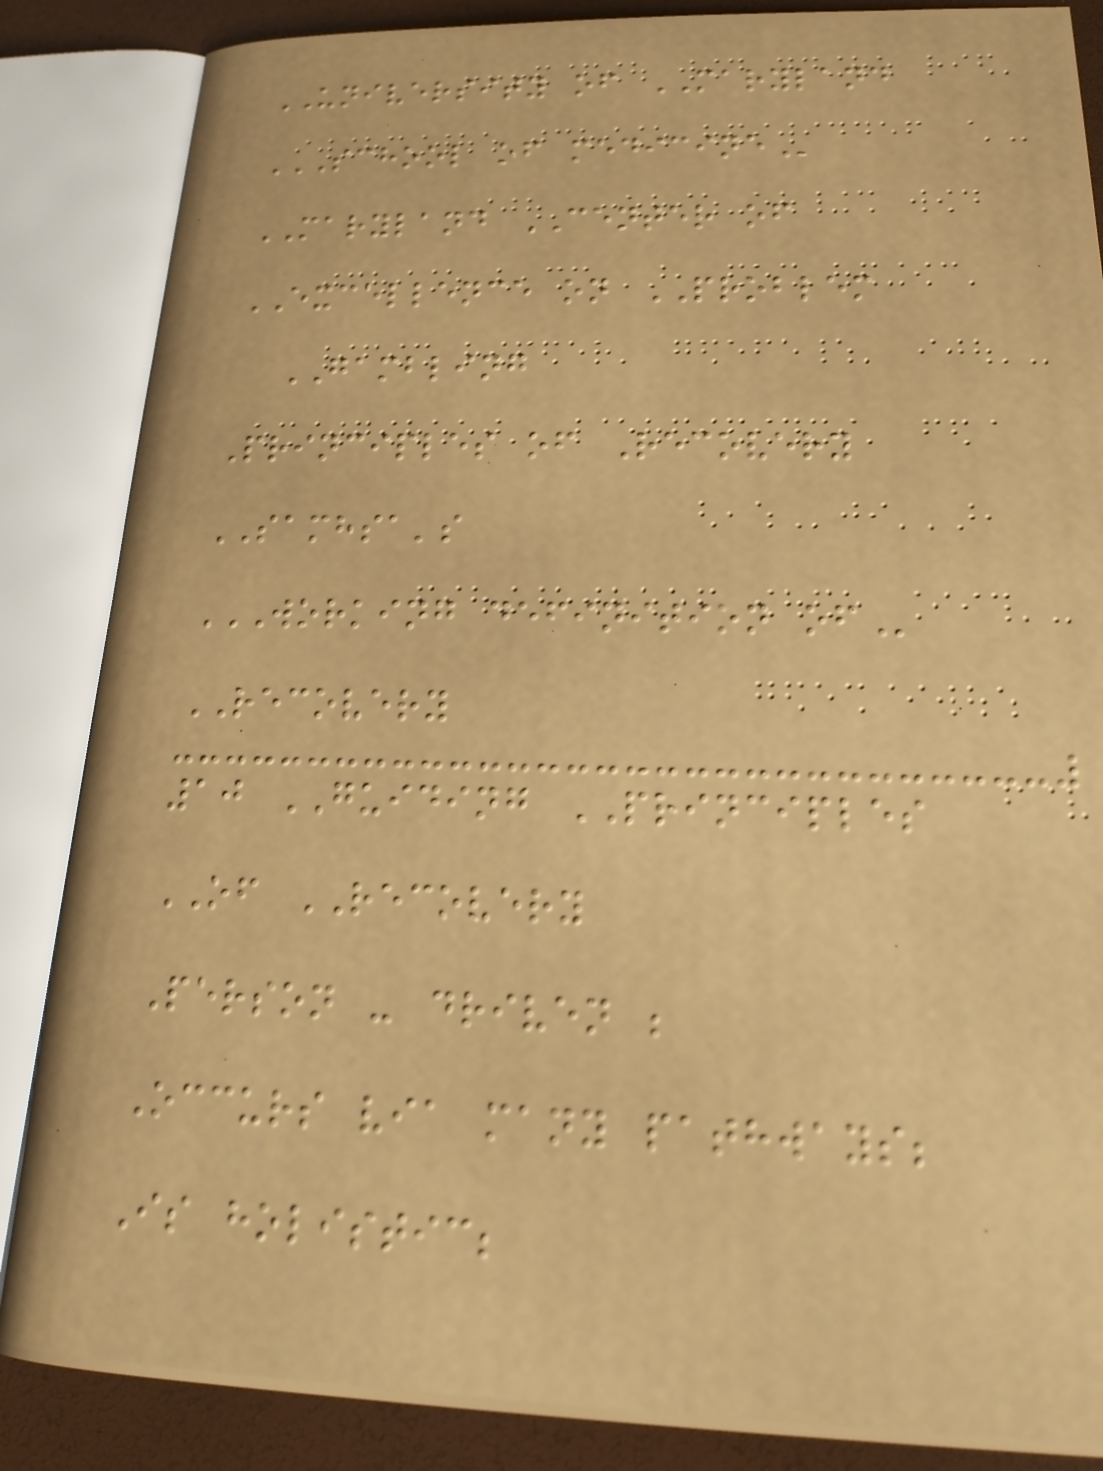UNIVERSITY of MARYLAND
SCHOOL OF MEDICINE
MARYLAND CENTER of
EXCELLENCE on PROBLEM
GAMBLING
Principles of Recovery
SAMHSA's
WORKING DEFINITION OF
RECOVERY
10 GUIDING PRINCIPLES
OF RECOVERY
Person - driven ;
Occurs via many pathways;
Is holistic;
